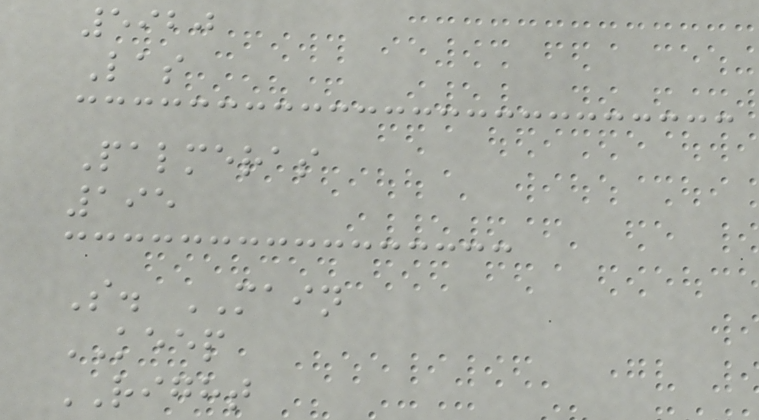5920
Las
Palmeras
195
S. MAIN
KEEP
RIGHT
